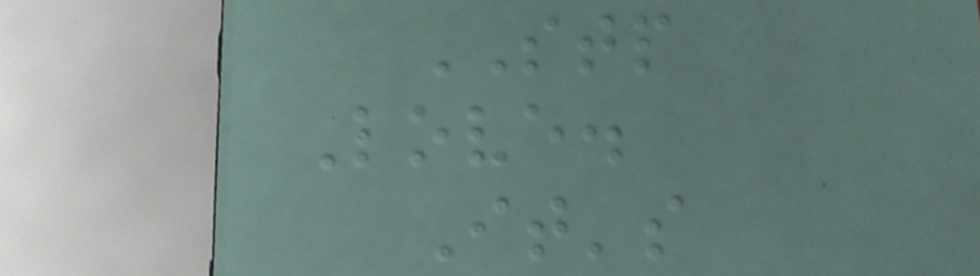STP
Love.
It's
